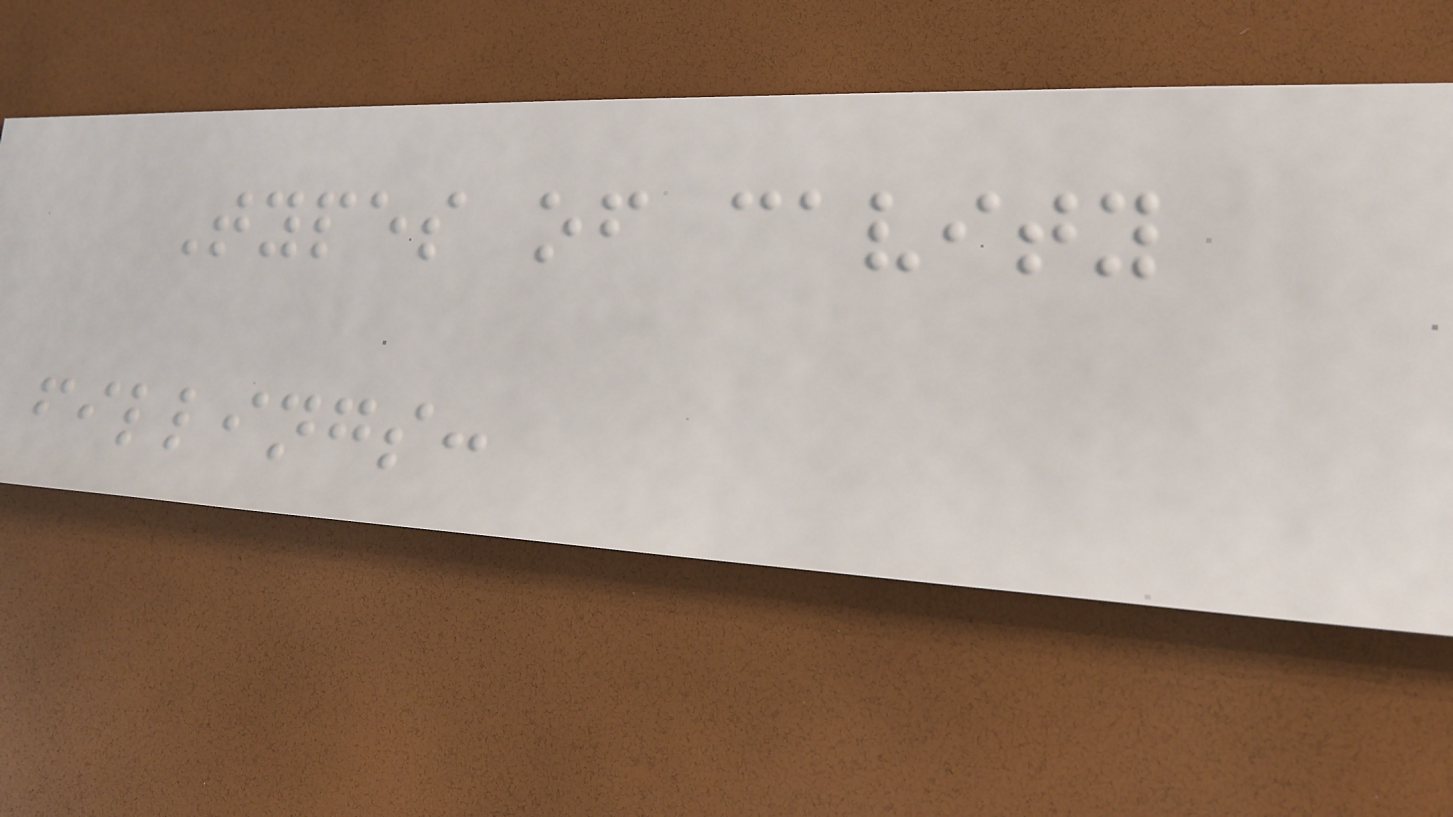Types of cavity
fillings:
